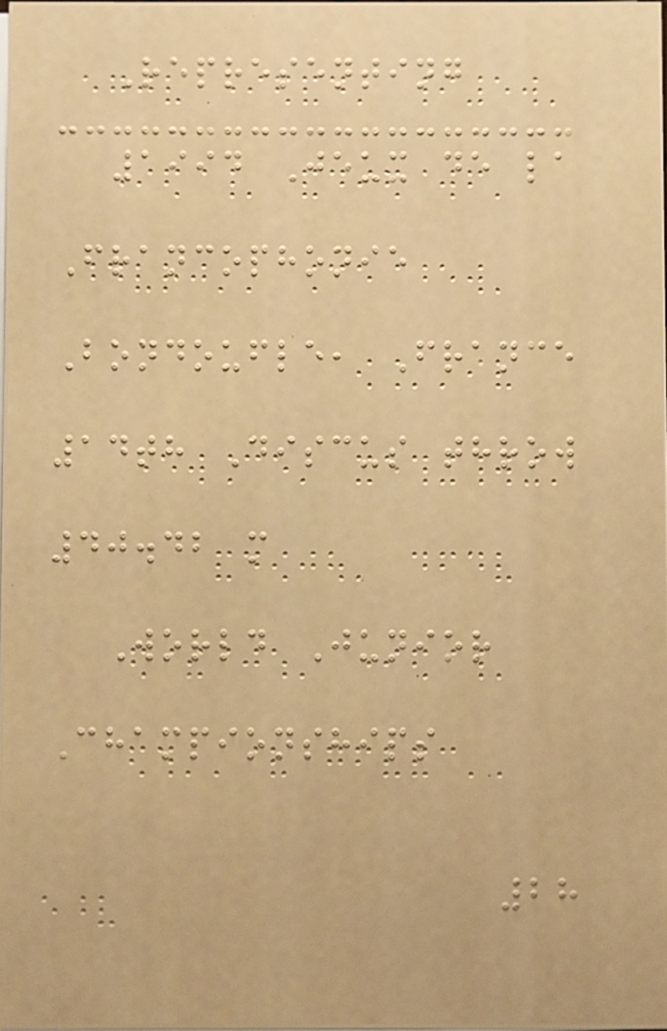Representing
1994 Jeux de la
Francophonie
Bondoufle, France
14th Discus throw
40.42 m
World Junior
Championships
28
